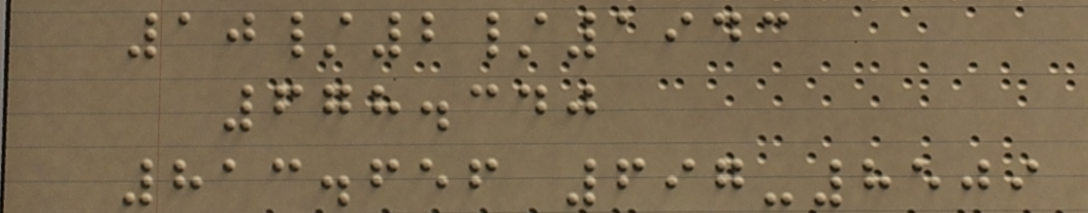10/2/1943
678.340
813.656 697-8509
